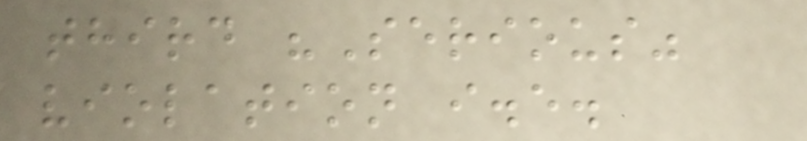third "Serious"
violation i.e.
